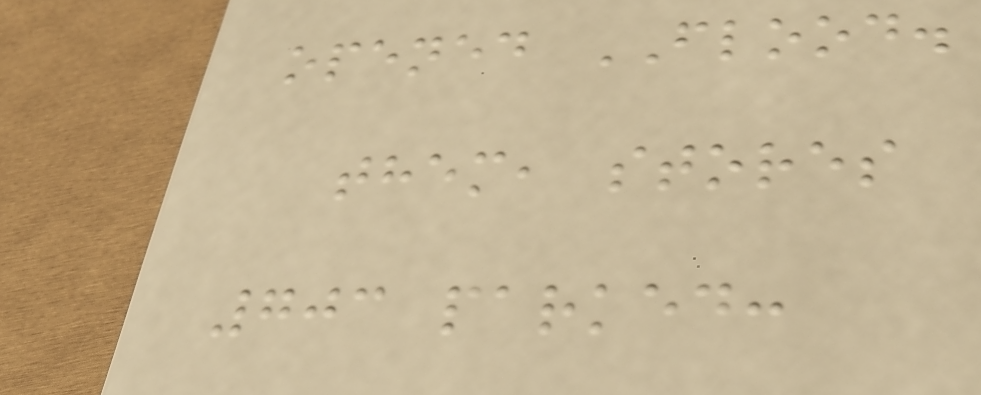opened FLOOD.
them, stores
703 parked:
